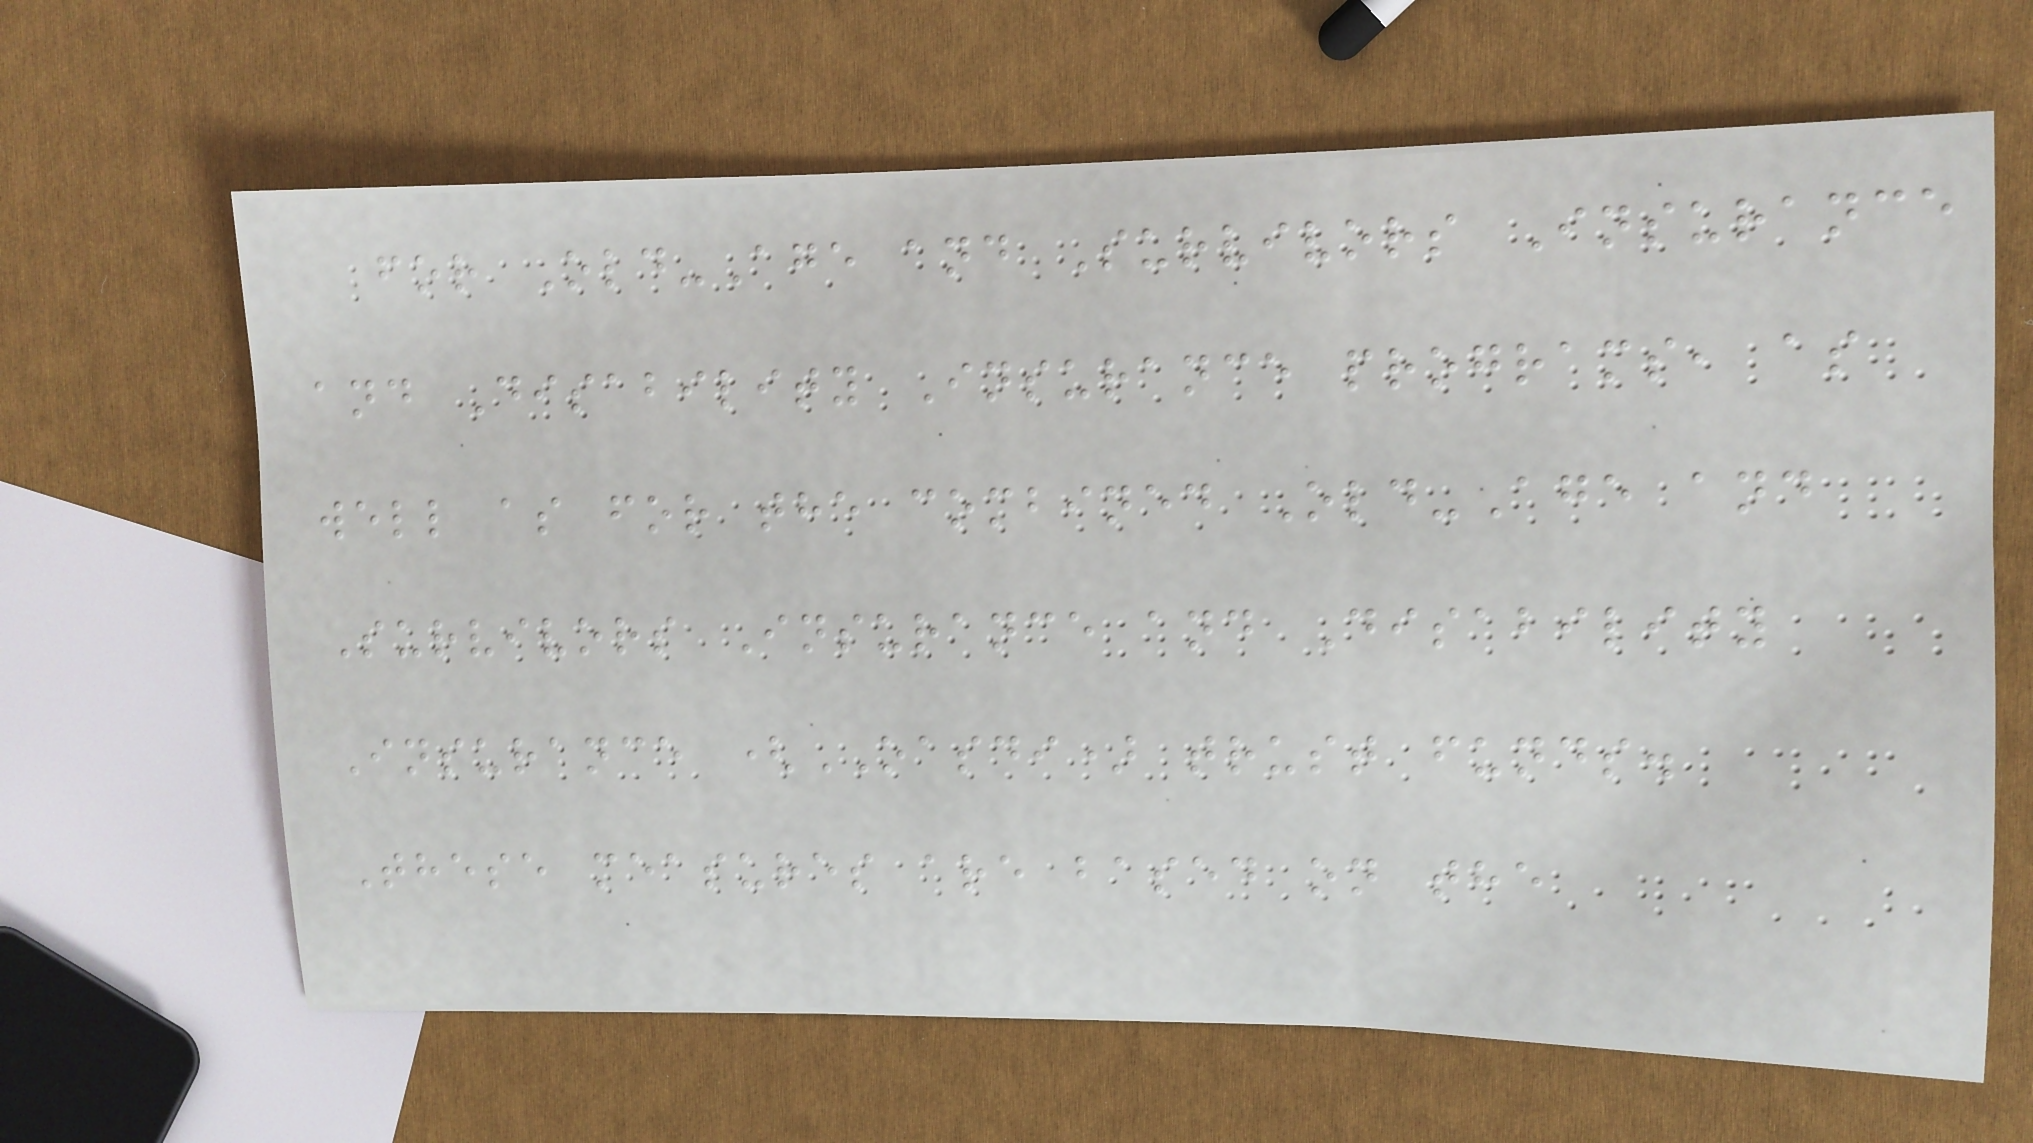for Old-Age and Survivors Insurance
and Disability Insurance programs, as
well as for the combined Old-Age and
Survivors Insurance and Disability
Insurance (OASDI) trust funds.
These measures are based on the
